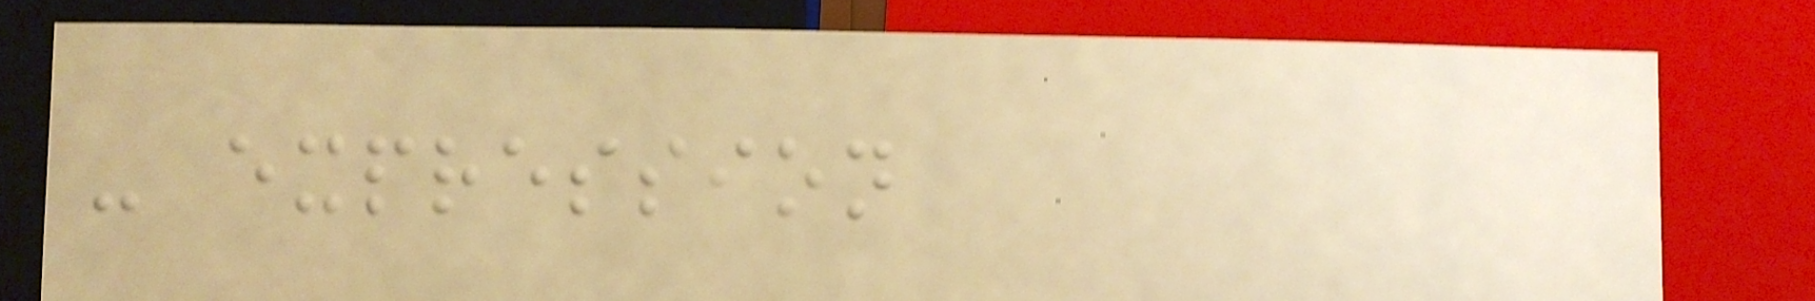- expression
